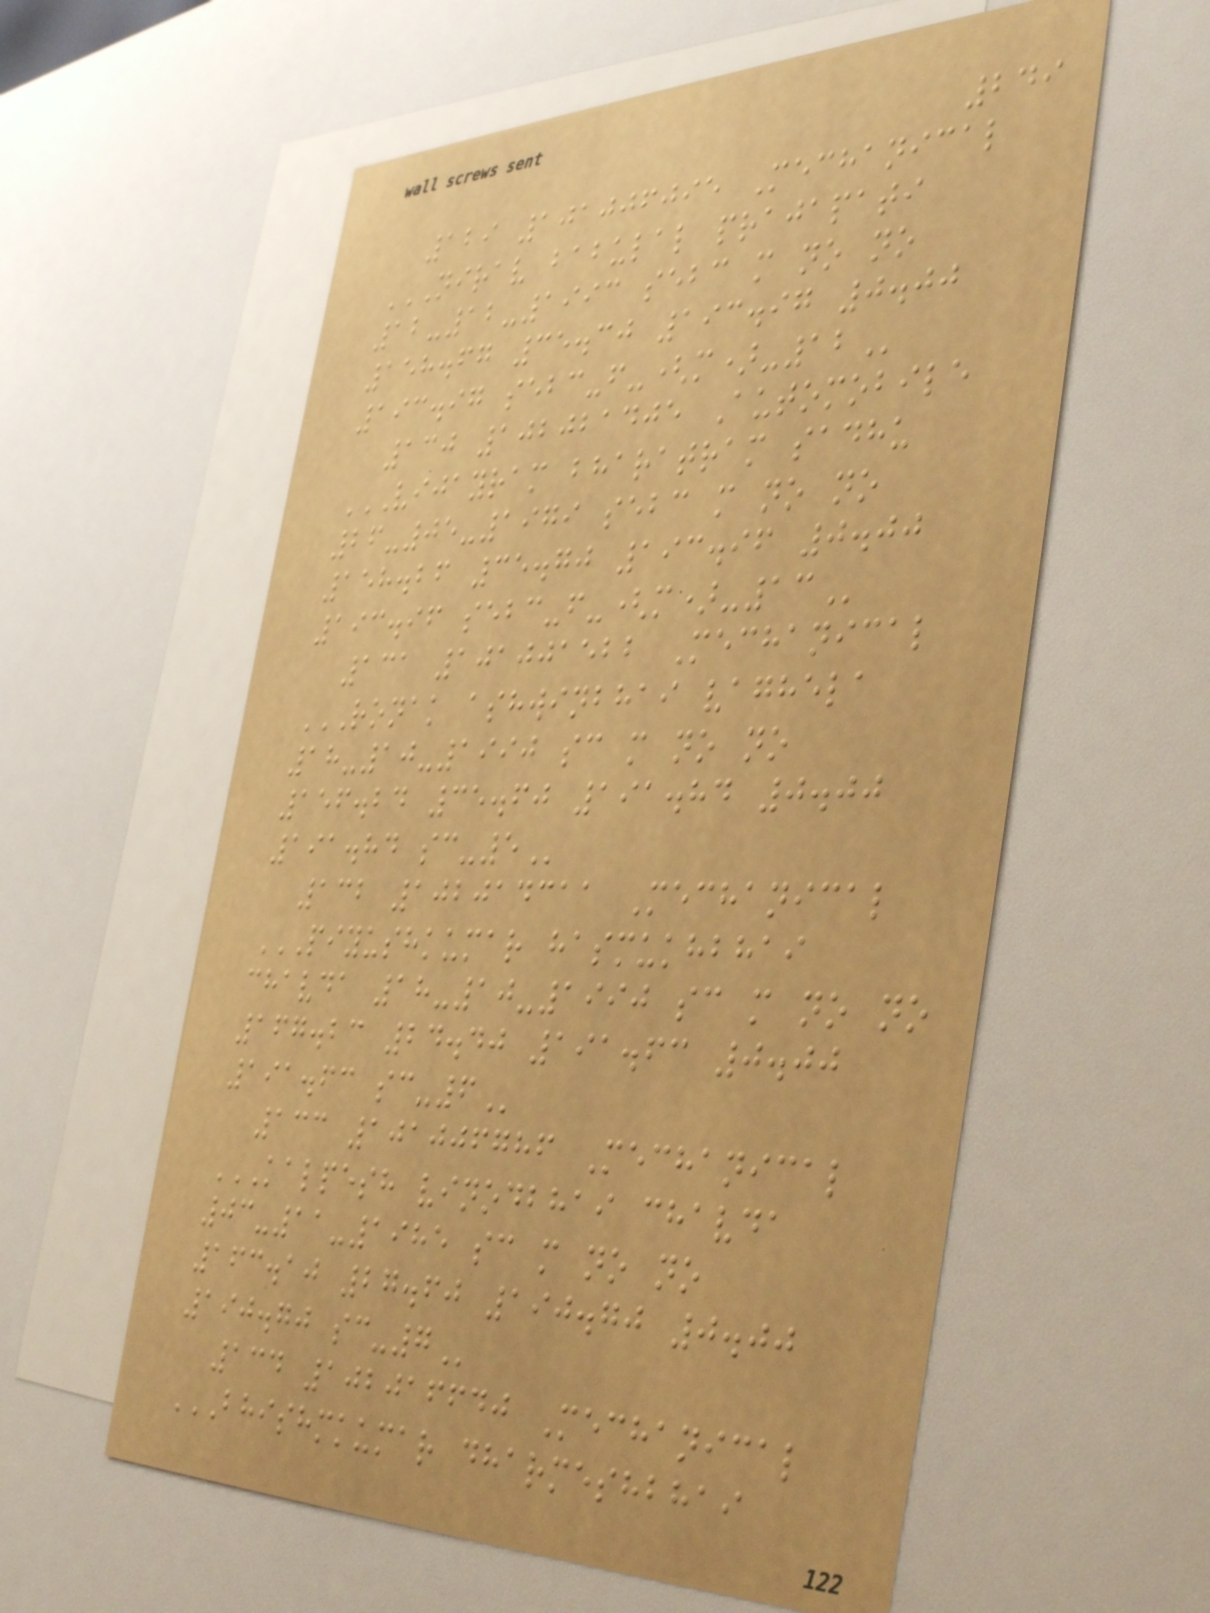249
129 101006095 Mechanical
NIRAV BABULAL PRAJAPATI
12-12-1993 SEBC M NO NO
158.67 35.30 193.97 0.00
193.97 SEBC-F-(M)-12
130 102021405 Automobile
VIJAYRAM BHARATRAM SADHU
26-05-1979 SEBC M NO NO
158.26 35.70 193.96 0.00
193.96 SEBC-F-(M)-13
131 101001522 Mechanical
RONAK ASHWINBHAI VAGHELA
18-10-1990 SC M NO NO
156.24 35.60 191.84 0.00
191.84 SC-5
132 102014311 Mechanical
PIYUSHKUMAR HASMUKHBHAI
CHAVDA 18-10-1990 SC M NO NO
167.23 24.40 191.63 0.00
191.63 SC-6
133 101006786 Mechanical
KALPESH VINODBHAI CHAVDA
03-11-1985 SC M NO NO
163.10 27.60 190.70 0.00
190.70 SC-7
134 102016640 Mechanical
BHISHMKUMAR DHARMESHBHAI
